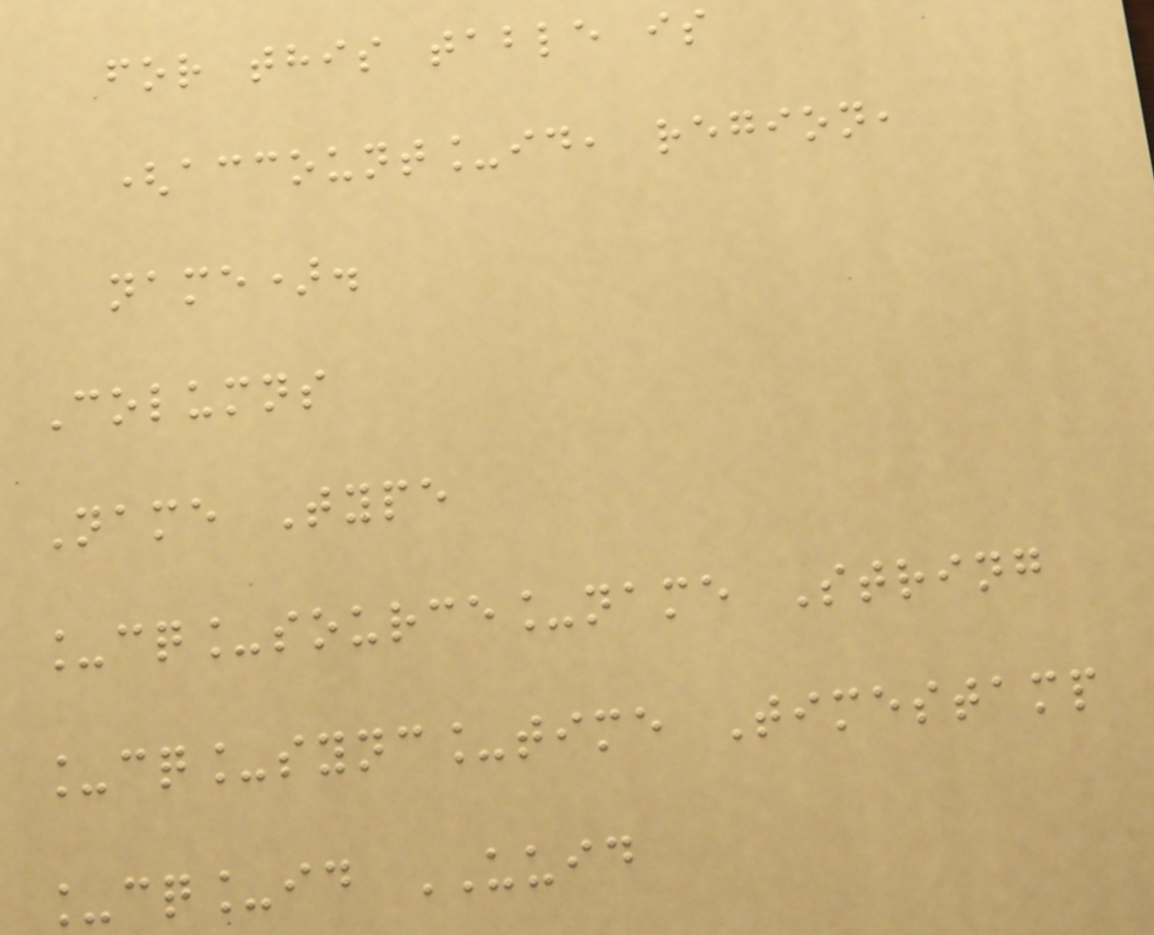for this table is
(account_id, region,
name).
Columns
Name Type
_cq_source_name String
_cq_sync_time Timestamp
_cq_id UUID
